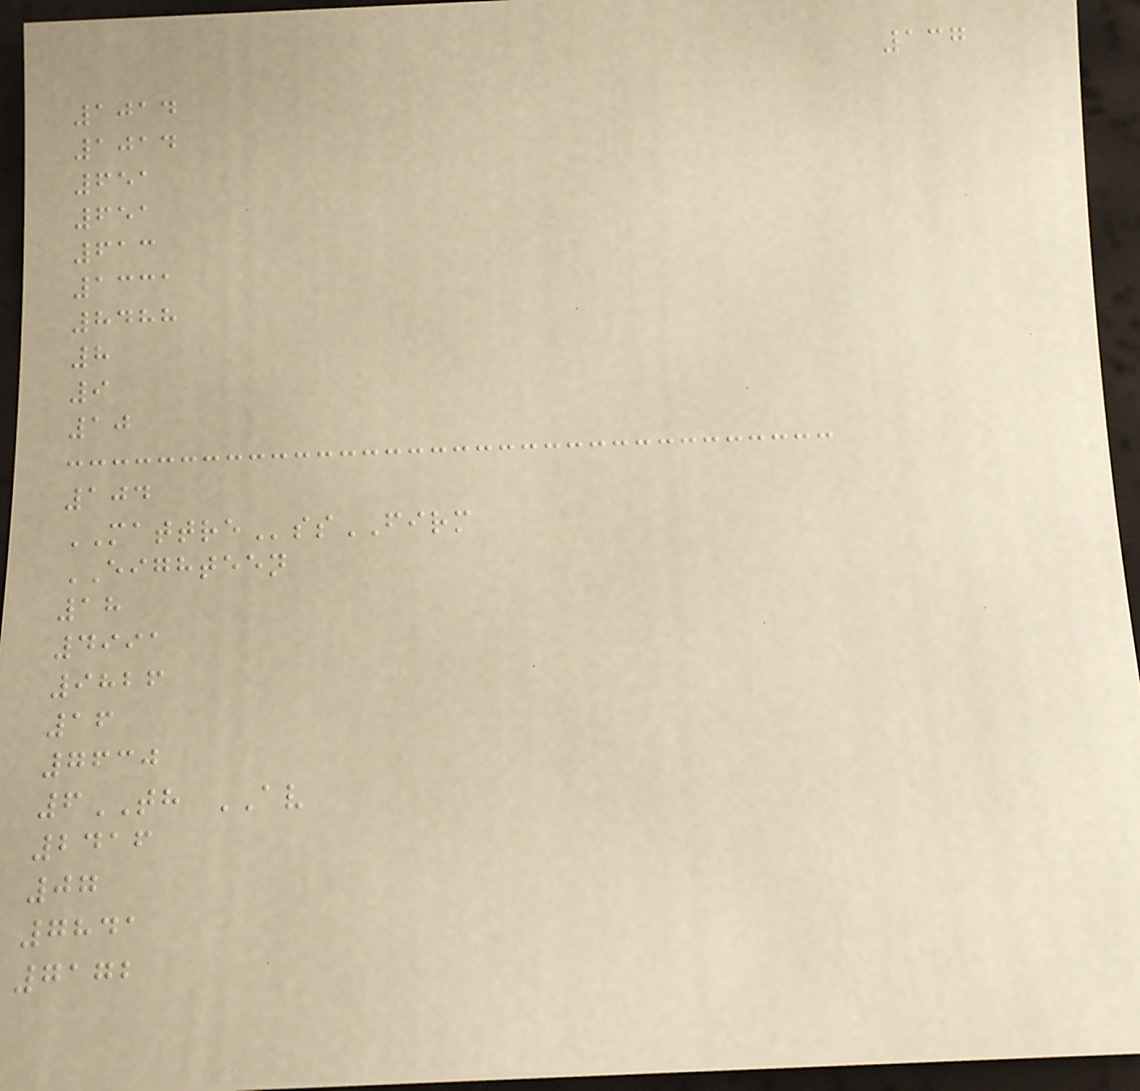137
1014
1014
651
651
613
1331
8488
8
9
10
104
MATTREssFIRM
EIGHTEEN
18
4991
9826
16
7630
6TH AV
2416
07
7841
7172
